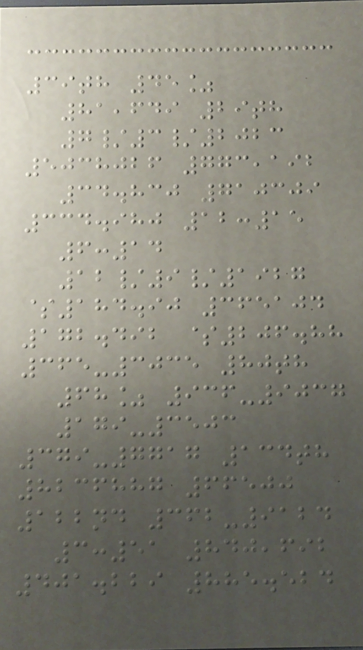39th 45%
81,649 29th
7/3/2023
5038026 773,192
34.830 710309
334.980 12:15
6:14
12/9/1927
$184.90 365104
172.492 $206.88
365-3035 80th
68% 936-9037
179-3503
379-7717 134th
8236887 66500
122nd 362-9124
3:51 840,692
401.229 885.524
